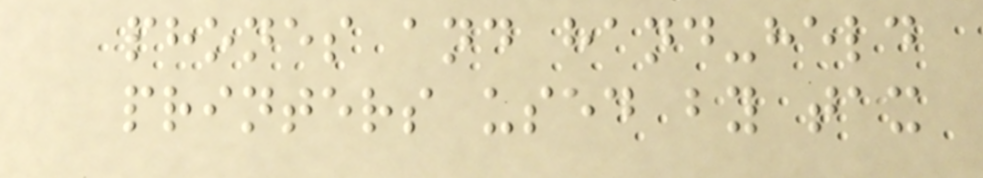phones and hand-held
printers used by tax
